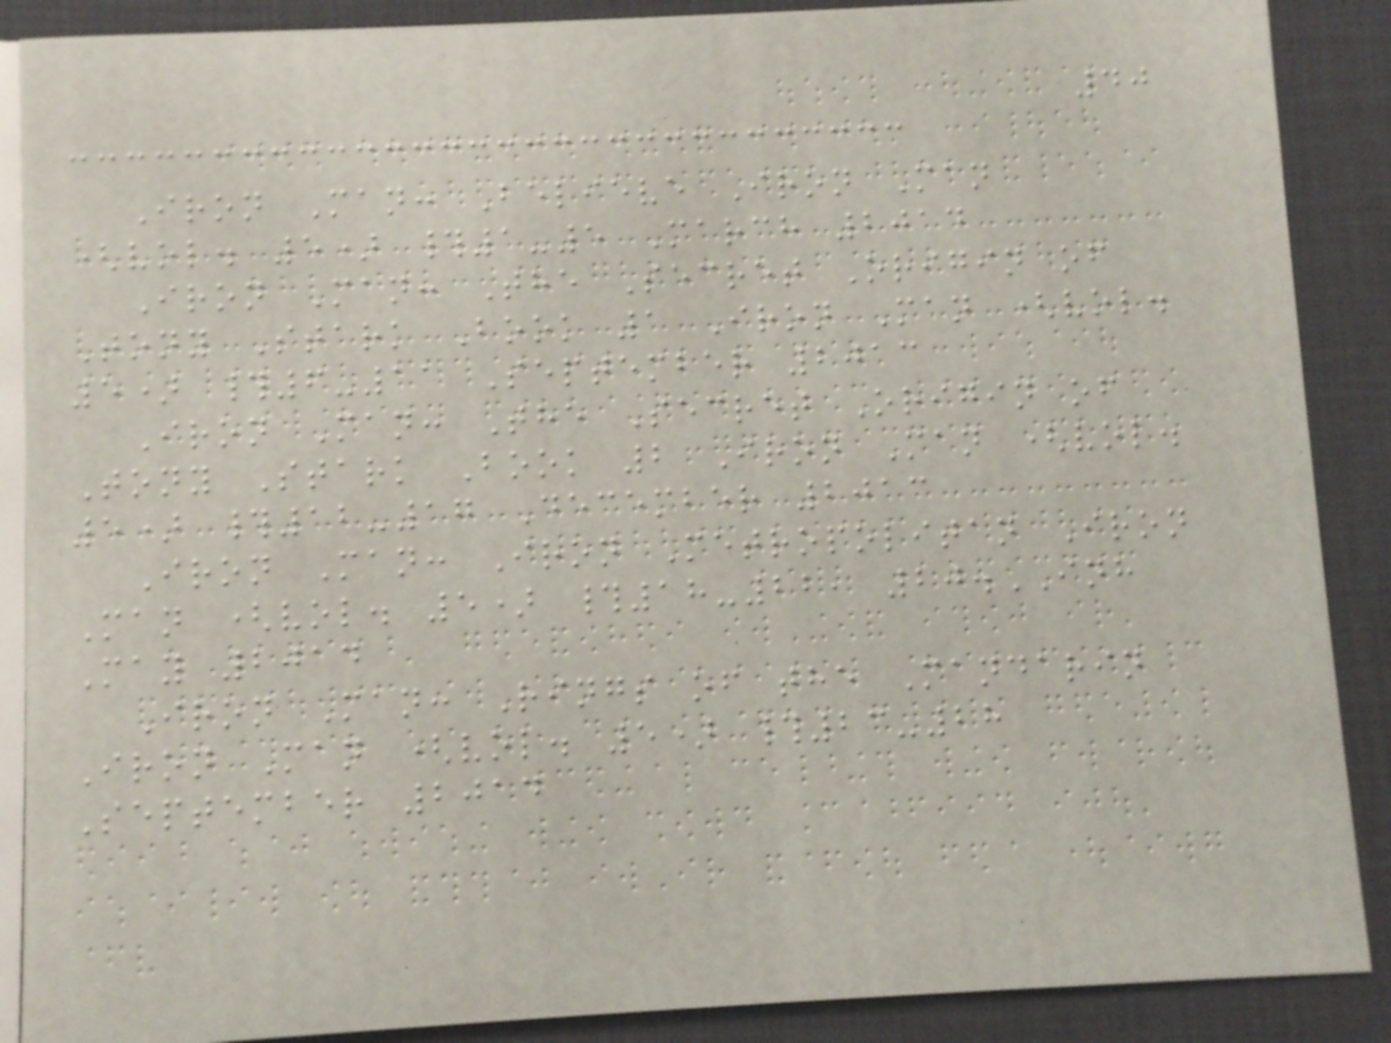40
Iron Man: Believe Iron Man
(vol. 5) #1-5 March 2014
Iron Man: The Secret Origin of
Tony Stark Book 1 Iron Man (vol.
5) #6-11 September 2013
Iron Man: The Secret Origin of
Tony Stark Book 2 Iron Man (vol.
5) #12-17 December 2013
Iron Man: Iron Metropolitan Iron
Man (vol. 5) #18-22, 20.INH
May 2014
Iron Man: Rings of the Mandarin
Iron Man (vol. 5) #23-28
September 2014
